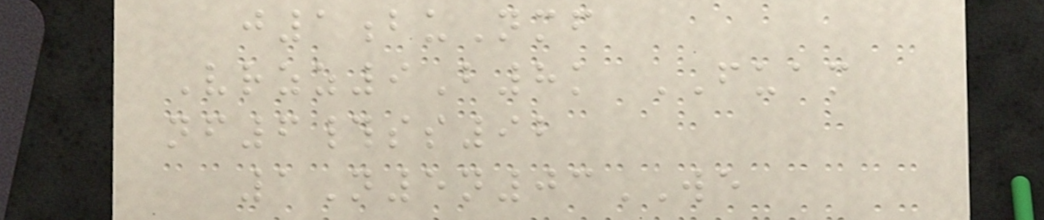j1buNmf
Vrzz9B8k FUAM
nf6#ss92
1N5n03WE
